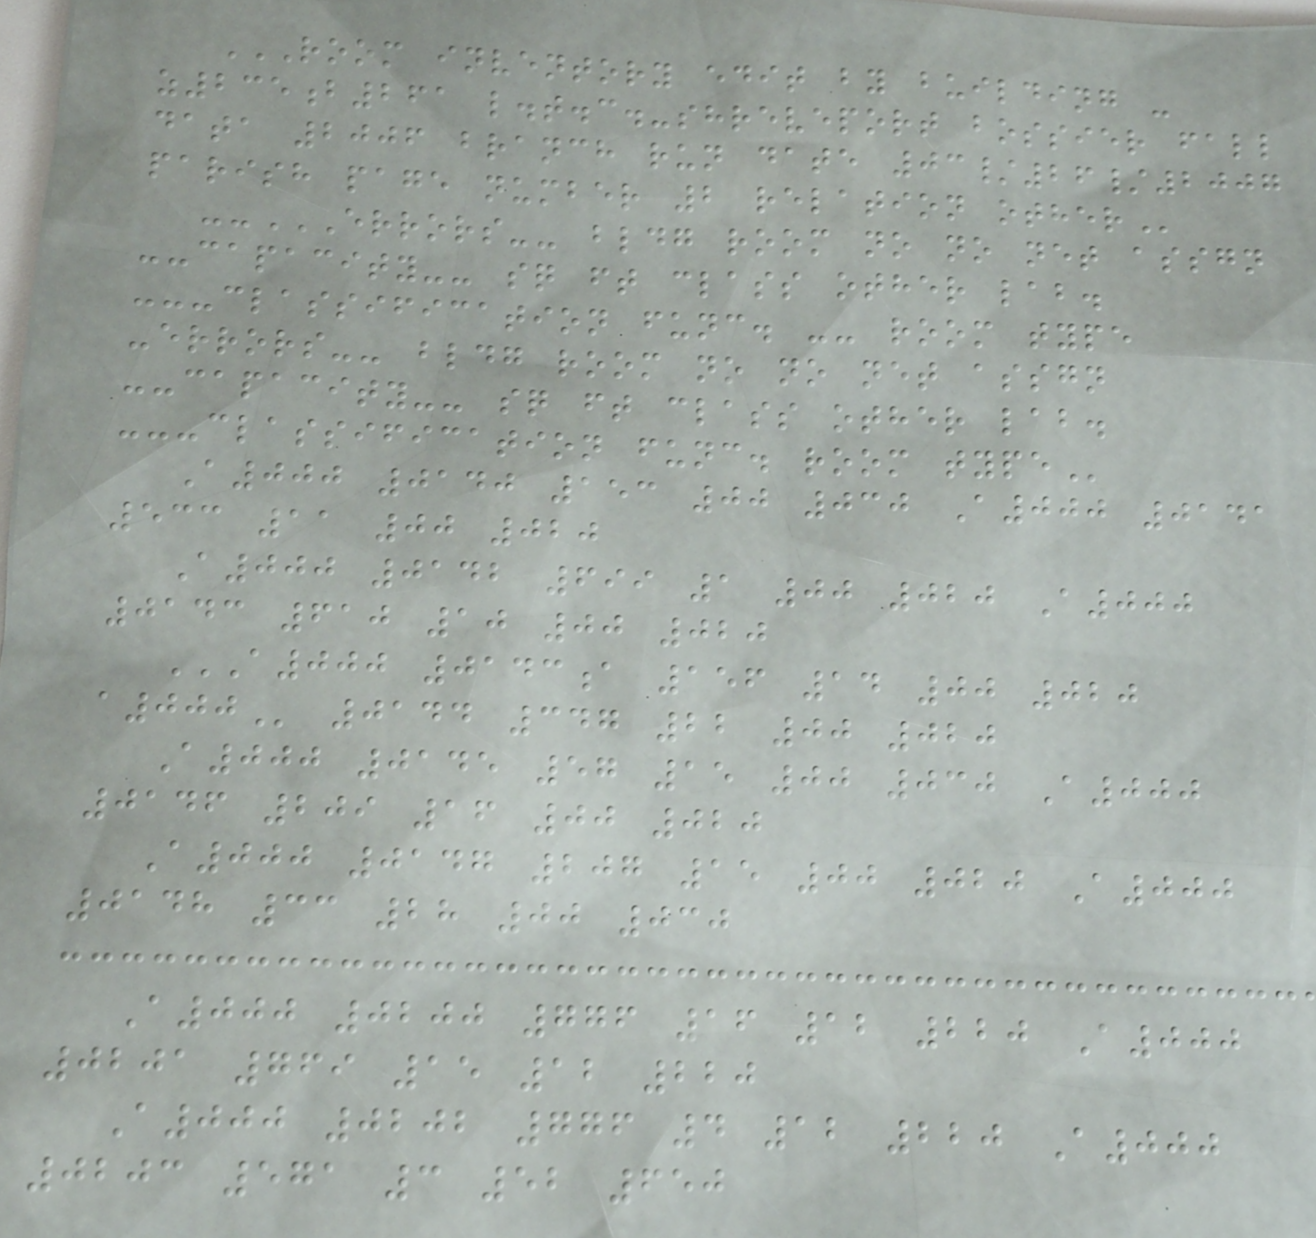ROOM INVENTORY EDIT BY BUILDING -
Z235B261 L.T.C.-SHREVEPORT BOSSIER FALL
DATA 2006 BRANCH RUN DATE 03/26/2007
PARISH PAGE NUMBER 2 RELATION OTHER
--ERRORS-- BLDG ROOM NO NO NET ASSGN
--CAPACITY-- SQ FT CLASS OTHER LAB.
---CLASSIFICATION FUNC. -- ROOM TYPE
-ERRORS-- BLDG ROOM NO NO NET ASSGN
--CAPACITY-- SQ FT CLASS OTHER LAB.
---CLASSIFICATION FUNC. ROOM TYPE
A000 0140 153 00 030 A000 0141
533 11 00 020
A000 0142 699 1 00 020 A000
0143 610 10 00 020
A000 0143A 156 14 00 020
A000 0144 347 22 00 020
A000 0145 57 15 00 030 A000
0146 209 16 00 020
A000 0147 207 15 00 020 A000
0148 33 28 00 030
A000 0200 776 16 12 220 A000
0201 769 15 12 220
A000 0202 776 4 12 220 A000
0203 571 3 52 650
